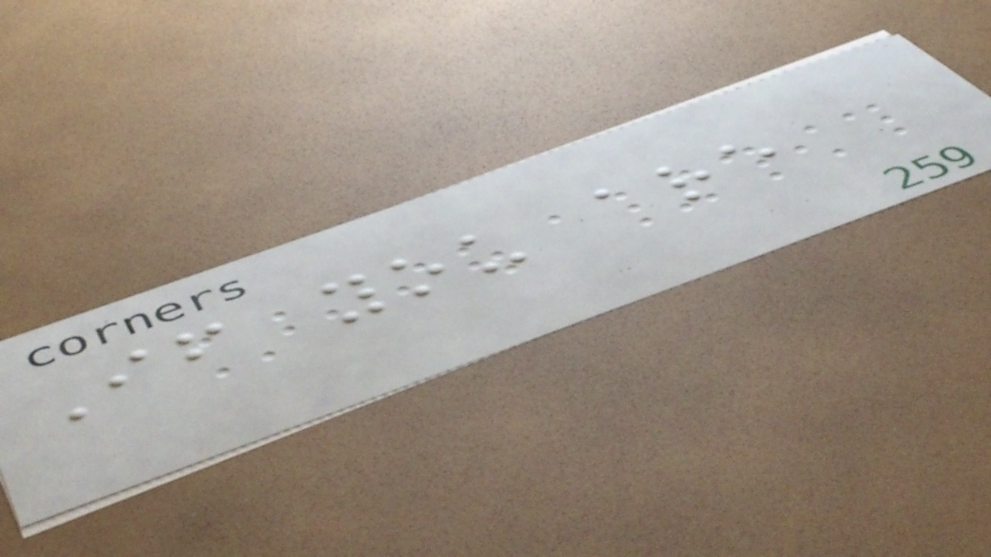If you are
